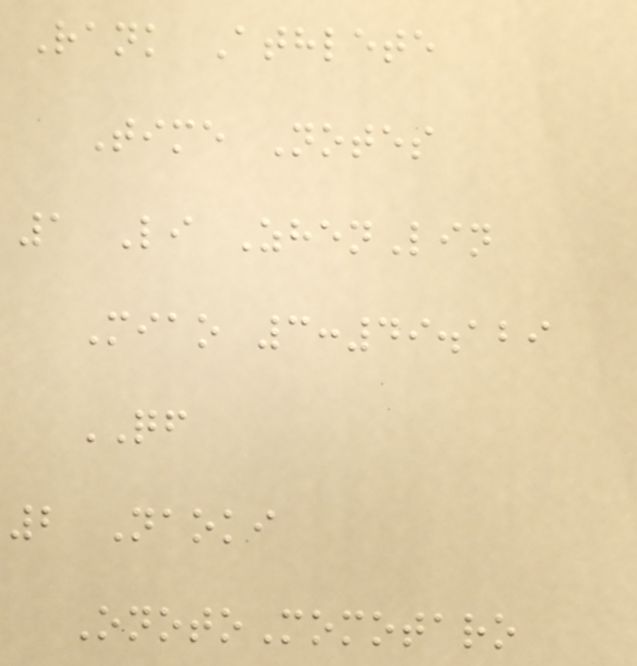Rank Athlete
Time Notes
1 Li ZhenLin
Miao 3:49.129
QF
2 Naoki
OnotoMomotaro
